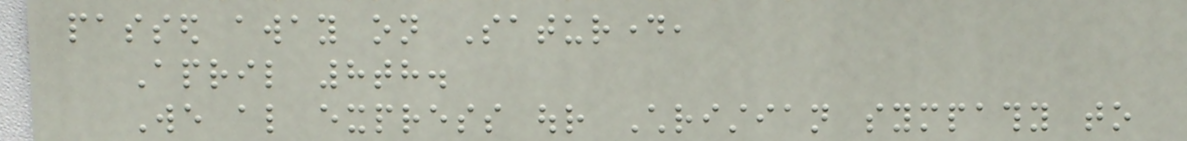passed away on Saturday,
April 8th.
We also express our Christian sympathy to
